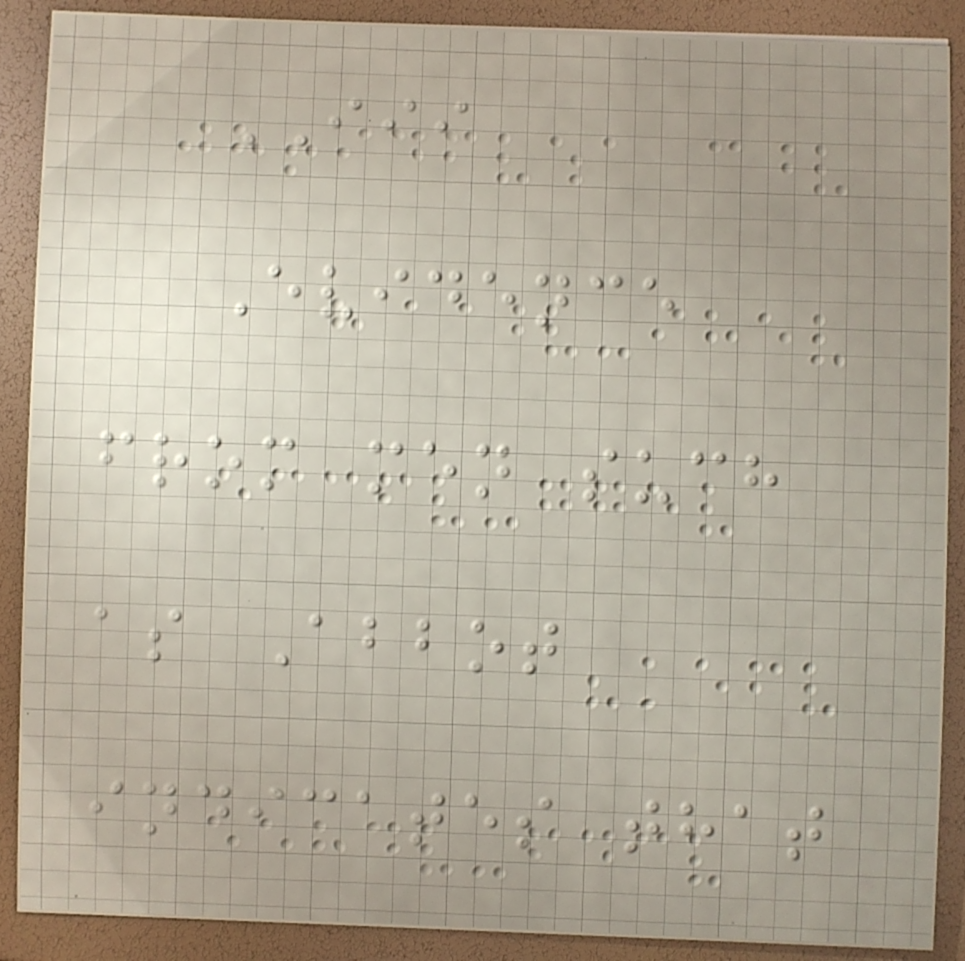III
Evidence
from men such
as Abbot
indicates that
